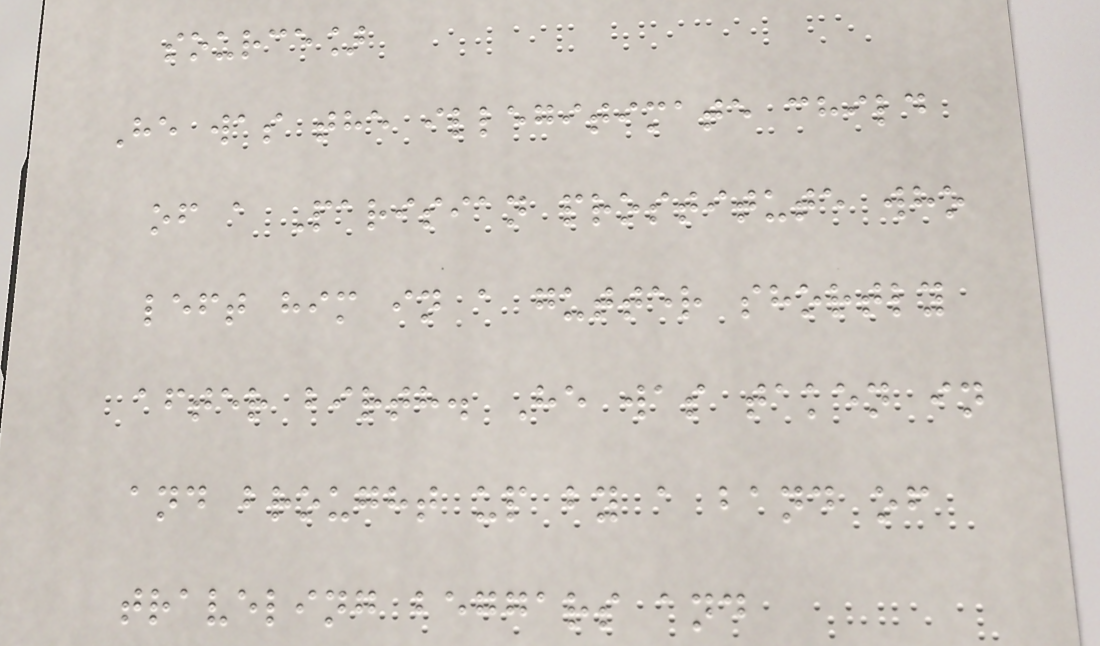source]
He was the illegitimate child
of a Parisian prostitute who
left him in a gutter shortly
after birth. He was taken in
and brought up by a band of
traveling beggars and
